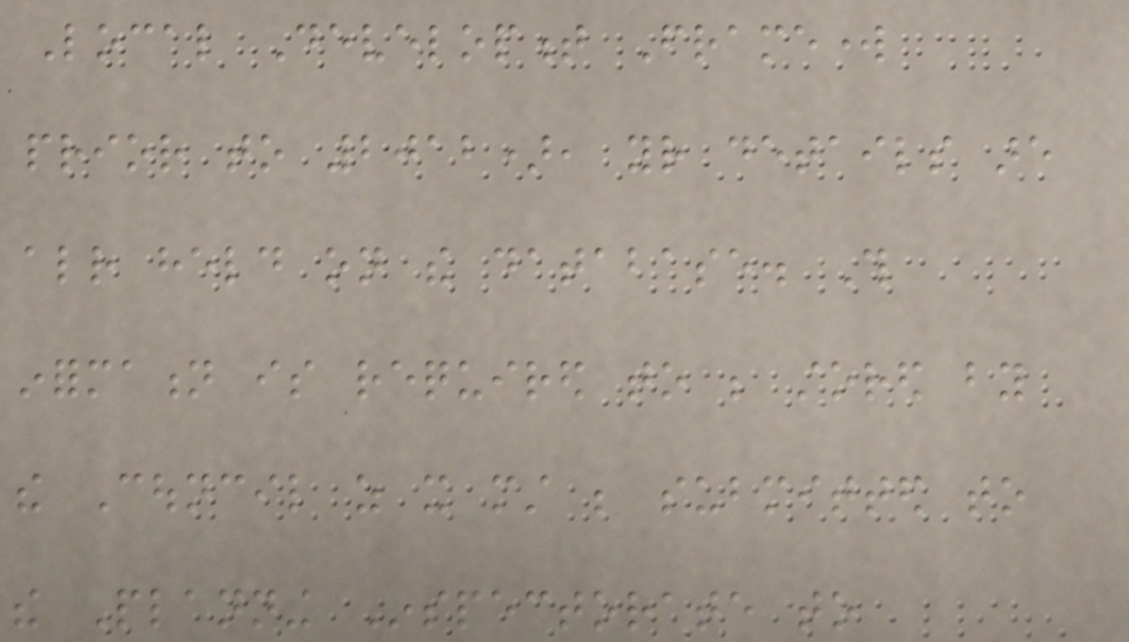Local Development Framework
prior to 2012), your details are
already held on the database. This
information is required to be stored by
the Council as it must be submitted to
the Planning Inspectorate to
